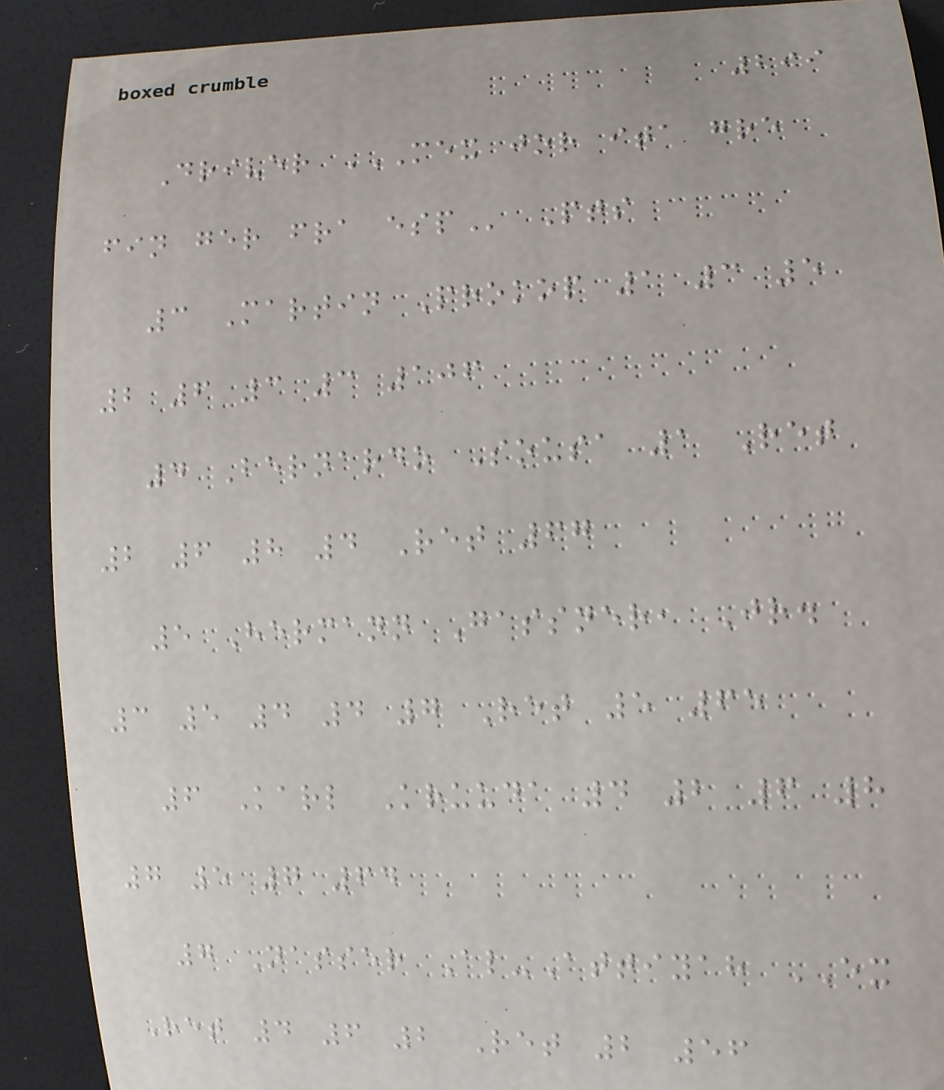299
Driver MEX JOR ITA GRE
FIN GER FRA ESP Pts
3 Martin Prokop 1 3 5
2 6 3 3 106
4 Bernardo Sousa 1 Ret
2 6 8 4 Ret 67
5 Hermann Gassner, Jr.
3 5 4 4 7 Ret 5 65
6 Karl Kruuda 4 2 6 8
7 5 7 64
7 Nasser Al-Attiyah EX
Ret 4 6 2 Ret 2 56
